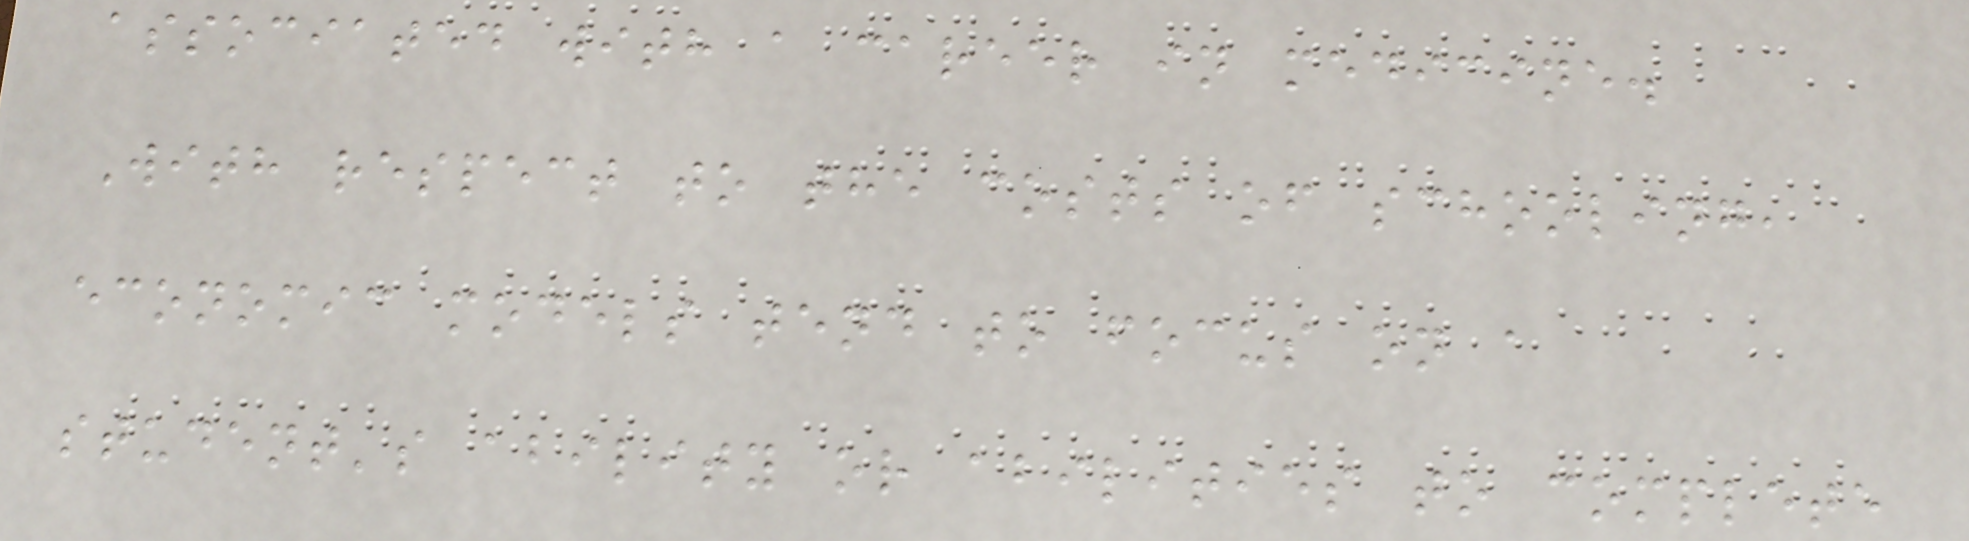associated with a career in medicine.
With respect to the costs of schooling,
economic models tend to focus on a
student's ability or abilities to complete
